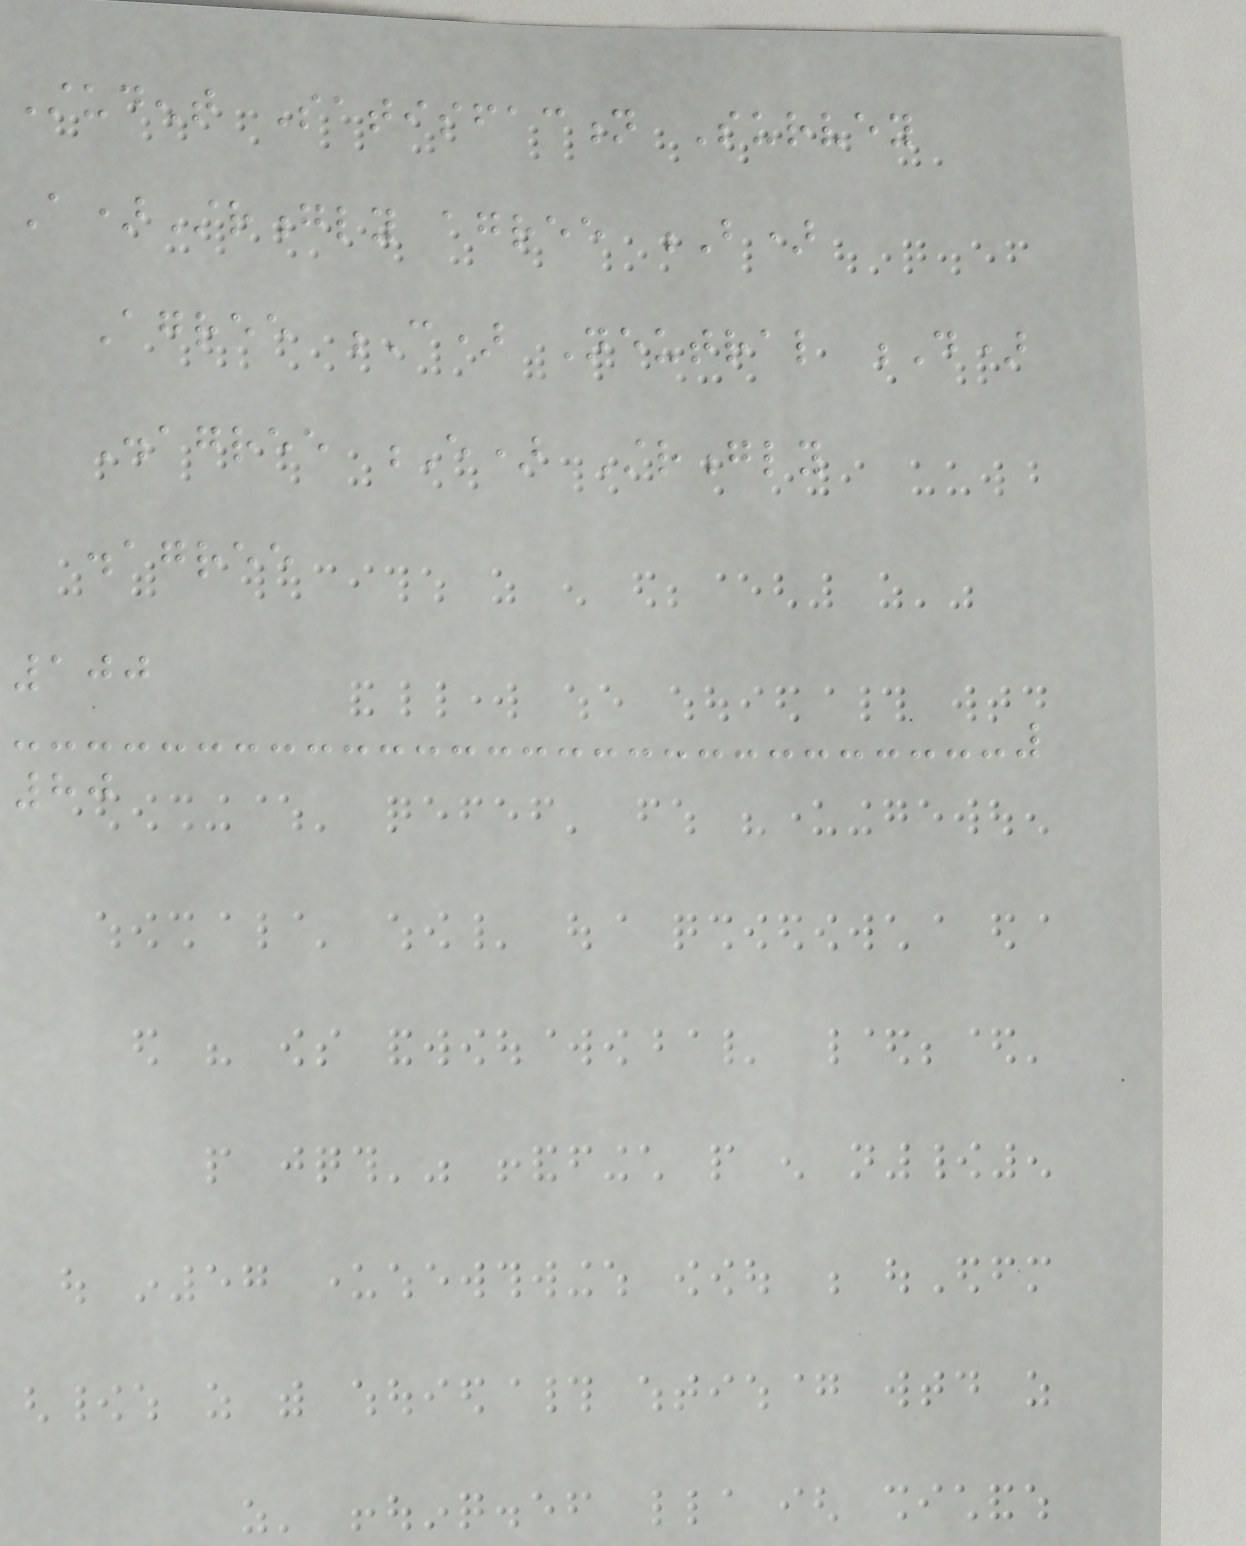Student Satisfaction Survey
A)Strongly agree B)
Agree C) Neutral D)
Disagree E) Strongly
disagree
100
80
